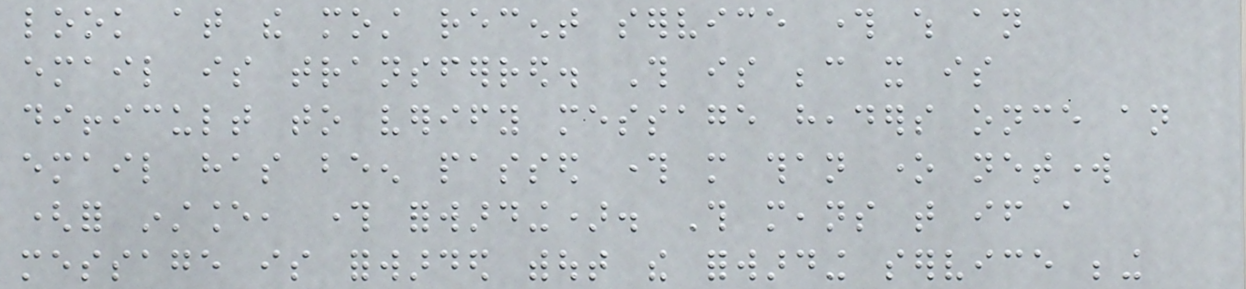look at the most recent service through which an
email is transferred. This is because it is
difficult to verify message headers once an
email has been passed through more than one network
(for instance, through forwarding). This means that if a
message is forwarded without the forwarding service being
